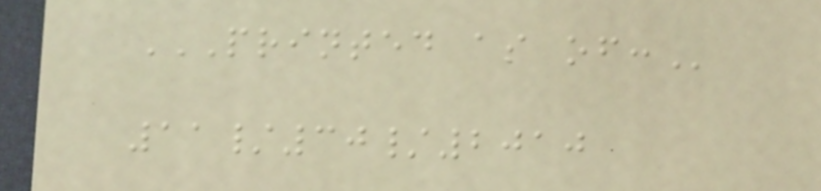PRINTED AS OF:
11/30/2010
